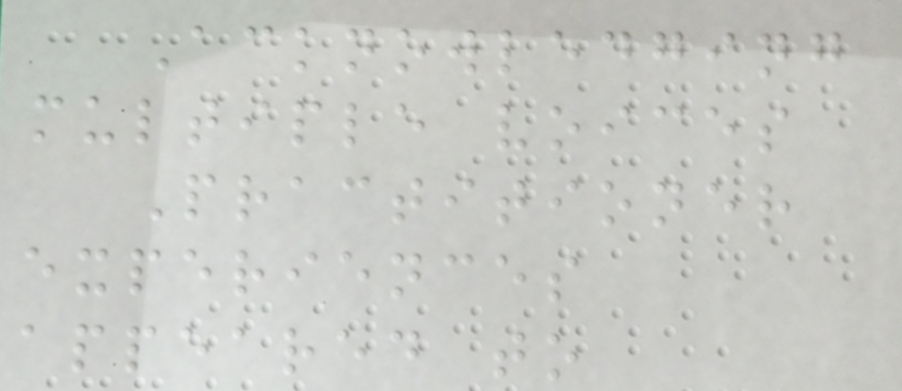Acknowledging
multiple voices
Practitioner
experiences
appeared to
